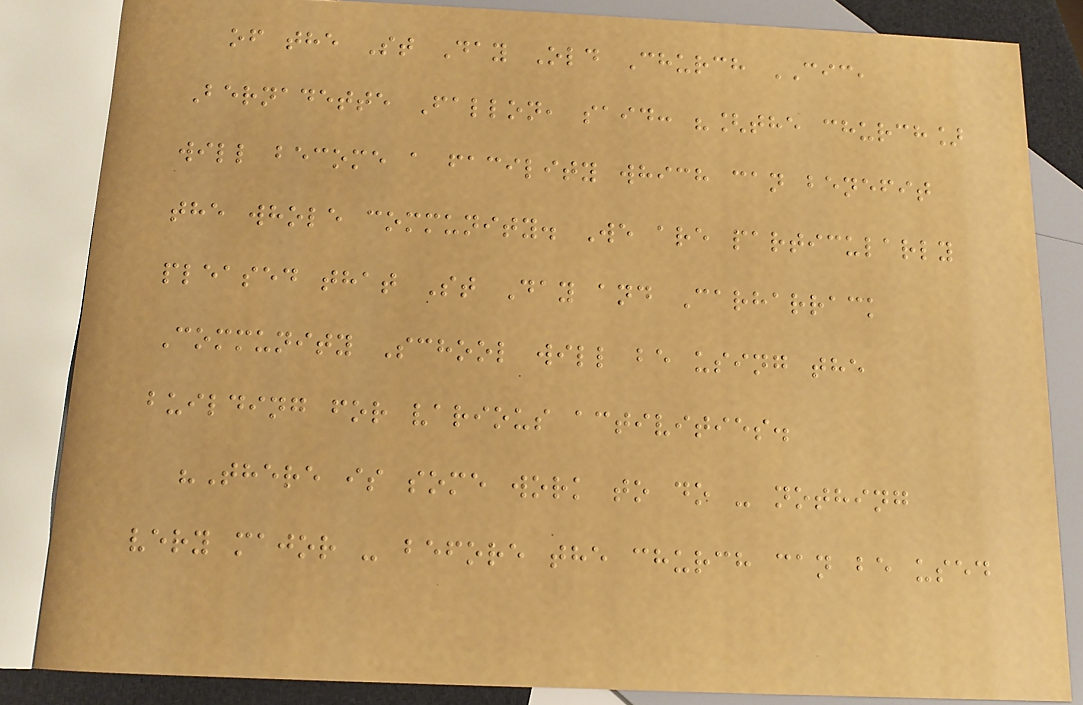of the St Day Old Church CIC,
Bernadette Fallon, said: "[the church]
will become a facility which can benefit
the whole community. We are particularly
pleased that St Day and Carharrack
Community School will be using the
building for various activities.
"There is some work to do - nothing
very major - before the church can be used
